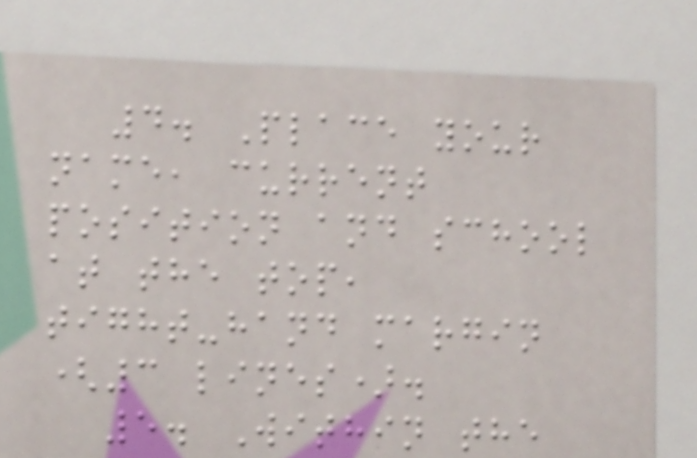4. Place your
name, current
position and school
at the top,
tight-hand margin
(3 lines).
5. Within the
